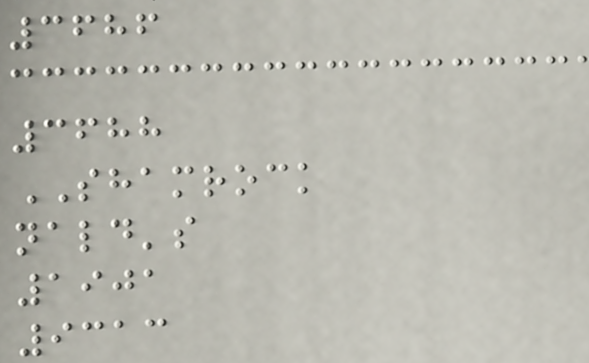3686
3688
SHAMROCK
nald's
1901
9313
